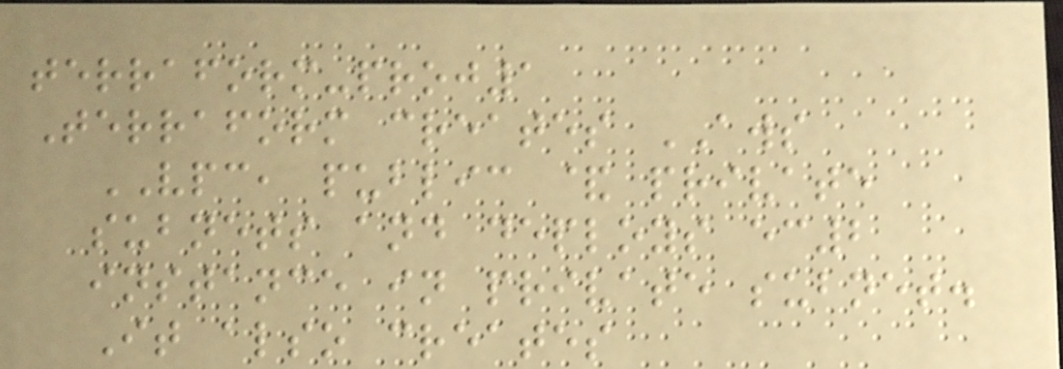terraform-proj1
Terraform creates AWS
VPC, public & private
subnets and deploys ec2
instance in private subnet.
It also creates
